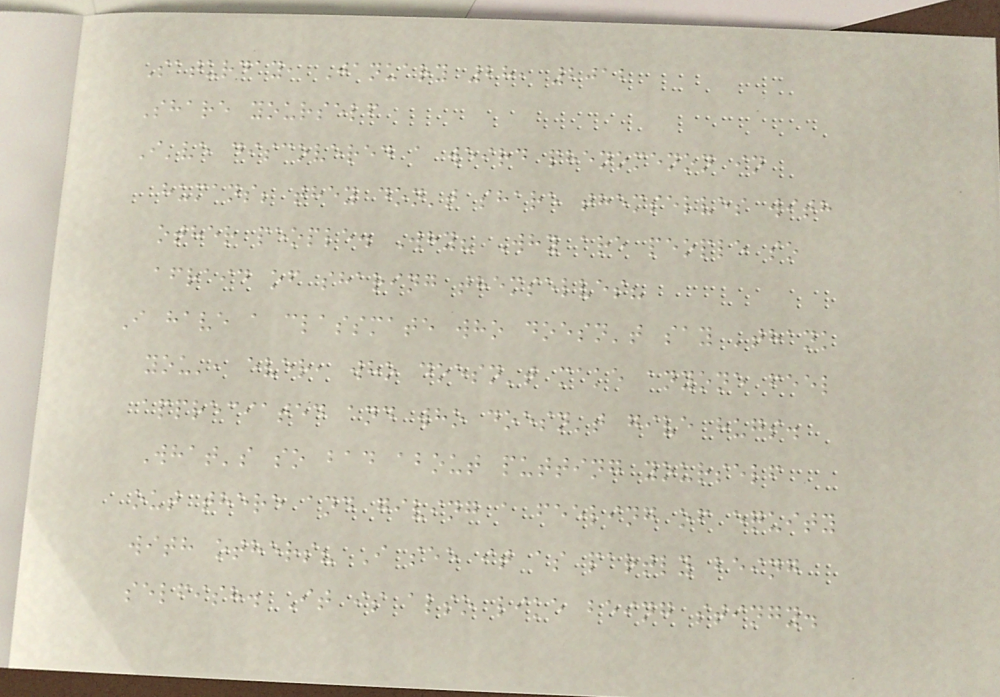Saturday, January 28, 2012
Share yourself
I've discovered a weird phenomenon in
humans; they don't share themselves with
other people. Why? Why are people so
afraid of sharing themselves?
I have a classmate who doesn't say 'thank
you', ever, who doesn't make anyone feel
appreciated and who doesn't give hugs.
What's so bad about putting yourself
out there and giving a feeling of equity
with others? I see it as partly being
selfish. It is also like being stingy.
